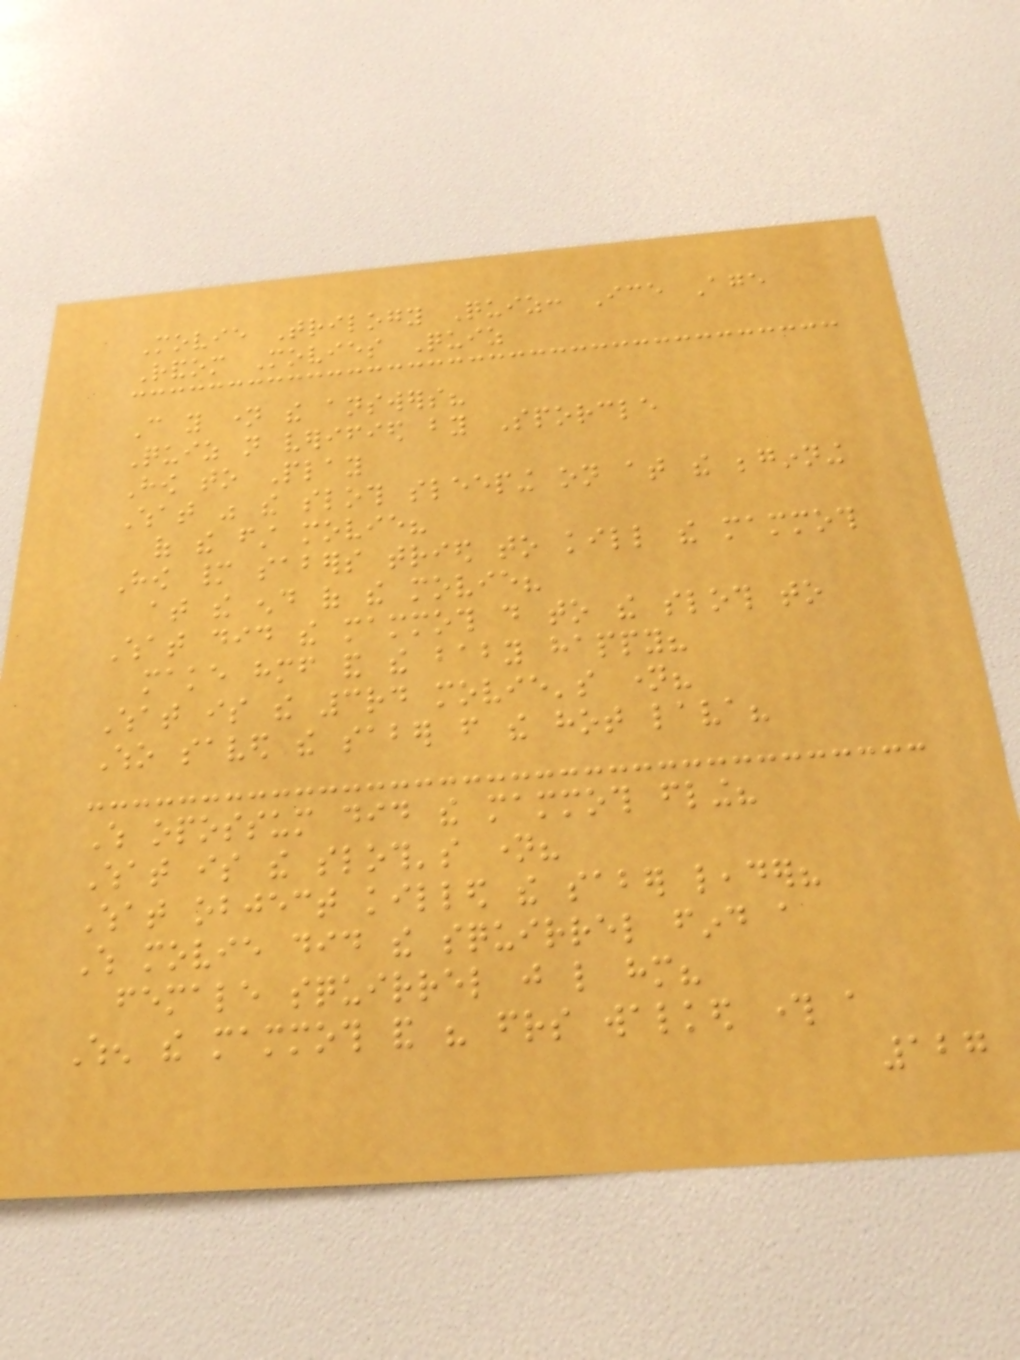Movie Trilogy Quiz: Ice Age
Random Movies Quiz
Can you name the answers?
Quiz not verified by Sporcle
How to Play
What was the sloth sleeping on at the beginning
of the first movie?
How many sabers tried to kill the mammoth
at the end of the movie?
What did the mammoth do to the sloth to
make himself and the baby happy?
What is the 3rd movie's name?
Who saved the saber from the hot lava?
Which opossum did the mammoth fling?
What is the sloth's name?
What object killed the saber leader?
Which movie did the squirrel find a
female squirrel just like him?
When the mammoth and his friends walked through a
127
